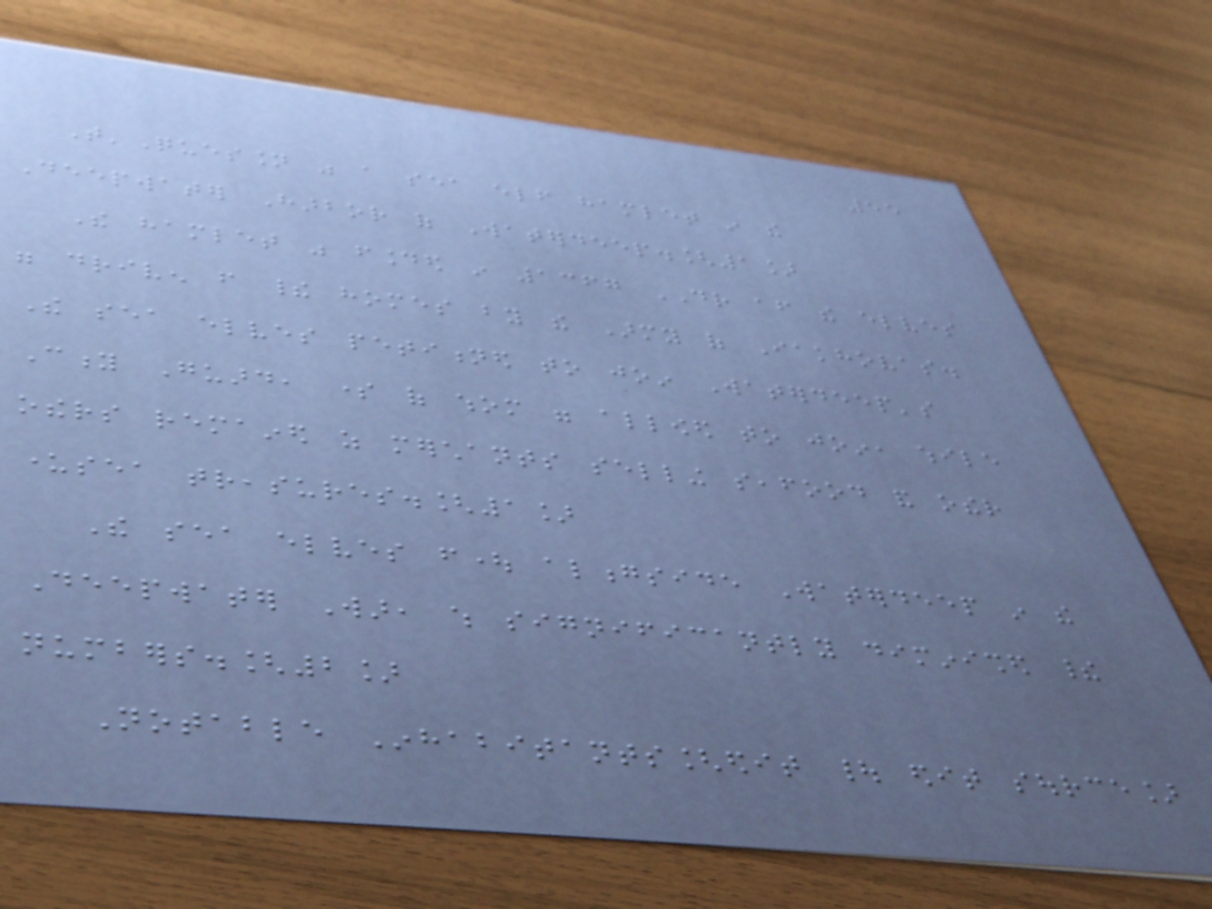55
T'Quession was a sea elf hamlet in the
Deepwater Harbor of Waterdeep.[1]
The hamlet was founded in 1367 DR after the elves
were driven from their homes by the Army of Iakhovas.
The sea elves petitioned to join Waterdeep's
City Guard, some of whom were allowed to join, while
others remained as merchants selling seafood and other
undersea treasures.[1]
The sea elves fought alongside Waterdeep in the
Deepwater War, which significantly diminished their
numbers.[2]
Notable Inhabitants[edit | edit source]
